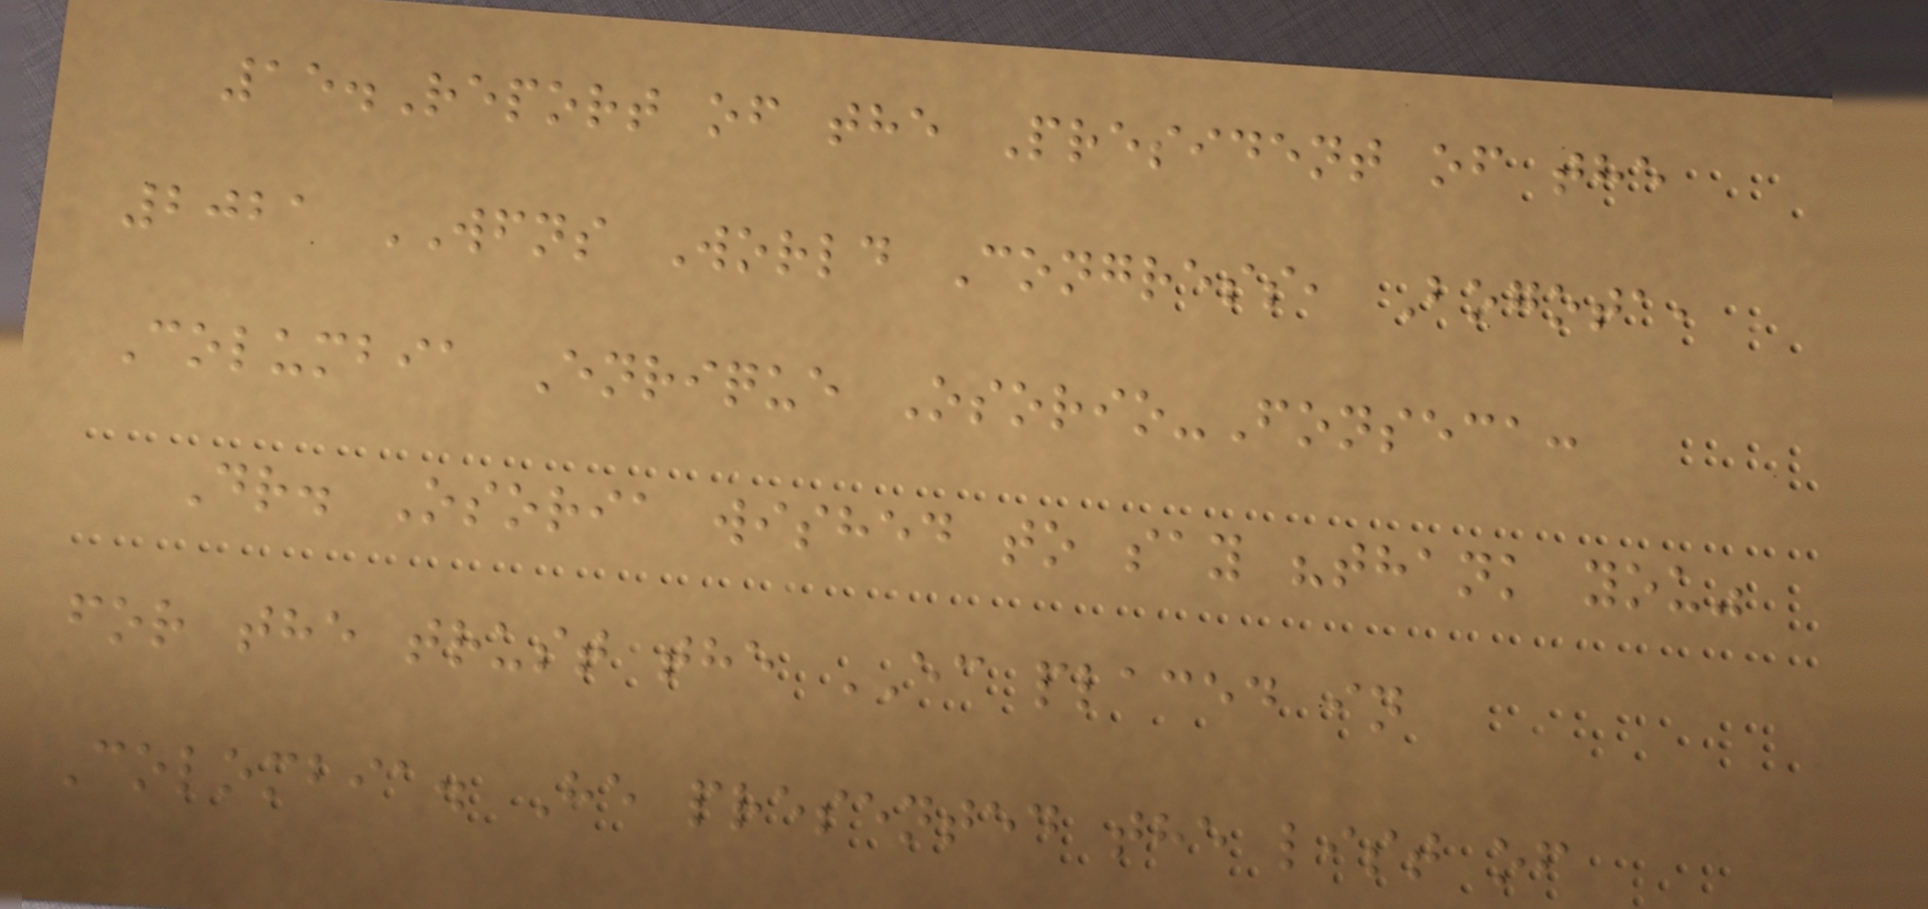15.Report of the President of the
2021 WFNS World Congress, Bogota,
Columbia Enrique Osorio-Fonseca:
Dr. Osoria wished to say "thank you"
for the trust the EC placed in
Colombia. He presented the list of
